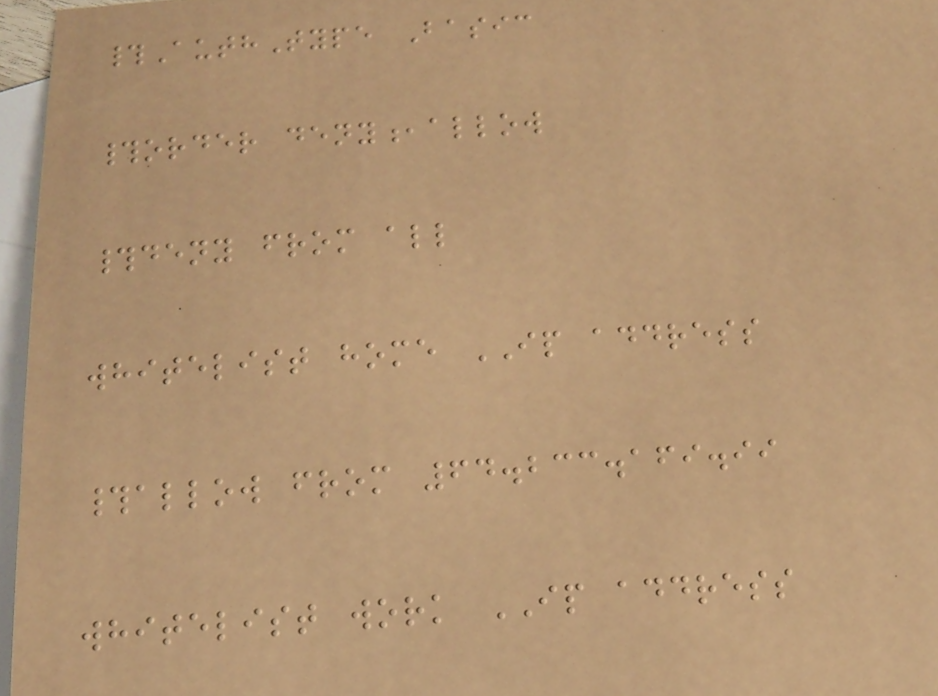#AuthType Basic
#order deny,allow
#deny from all
whitelist home IP address
#allow from 64.233.169.99
whitelist work IP address
